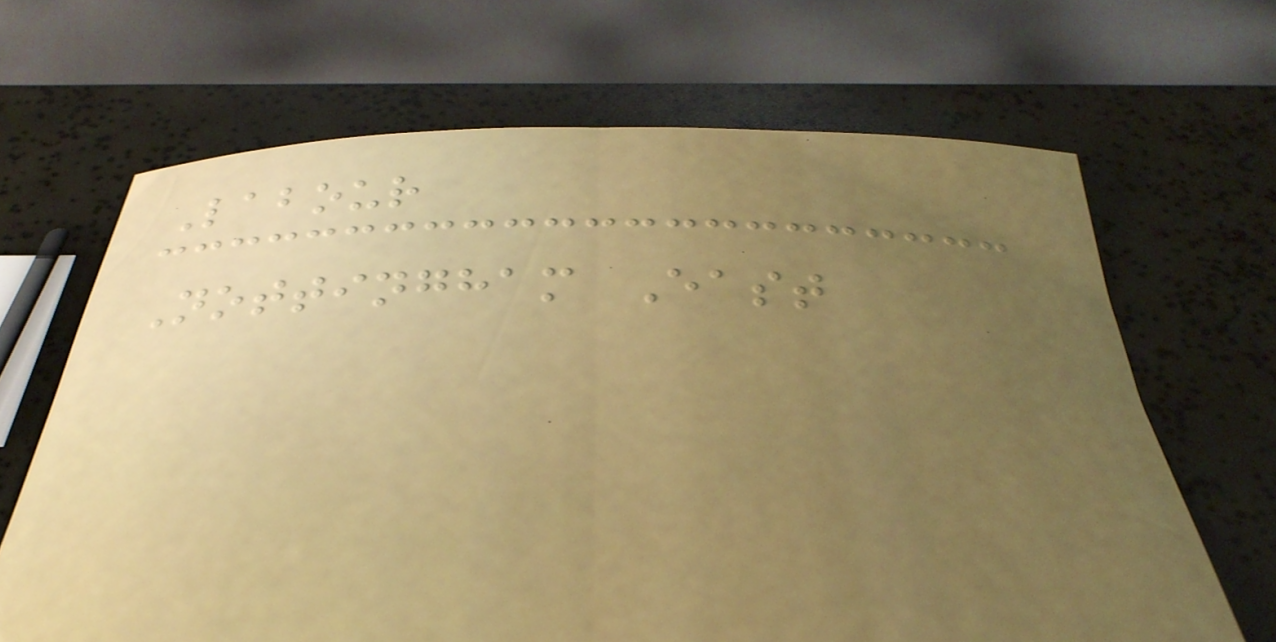Labour
Nottingham East
